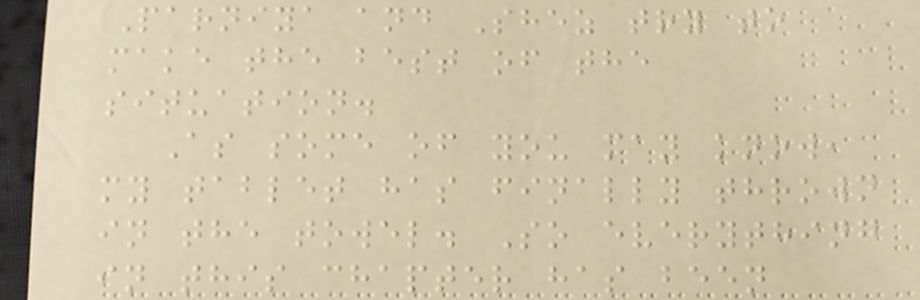Parniya and Shez try to
make the best of the
situation.
As some of you may know,
my tablet has finally thrown
in the towel. So everything
in this chapter has been
